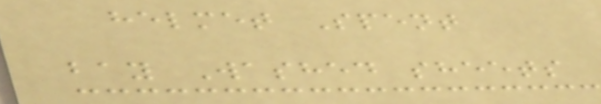helmet Spent
bay Washed sheets
